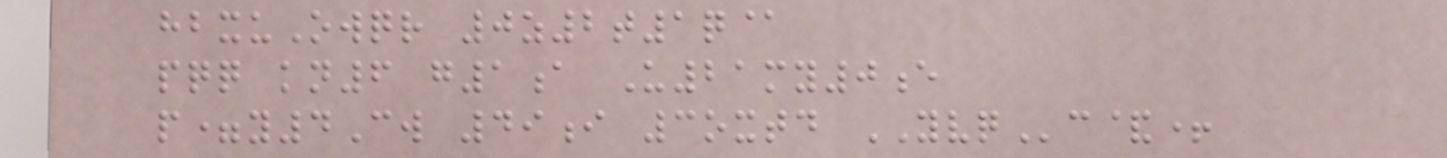hbxuOwqr 0z2t1q@
pqq kn6 g1a U21my0e
p=y4Cw 49i 3oxtd YVQc&+
